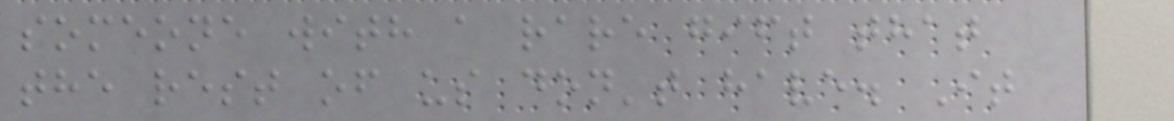someone with a rare gift that
the rest of us don't have. It
